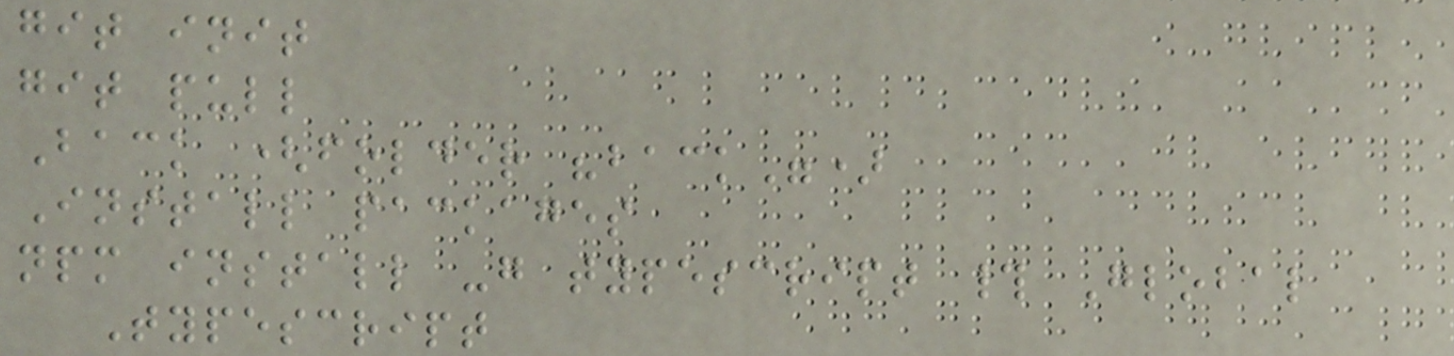git init
git pull
Back (folder "back")
Install packages
npm install -g typescript # Global
Typescript
